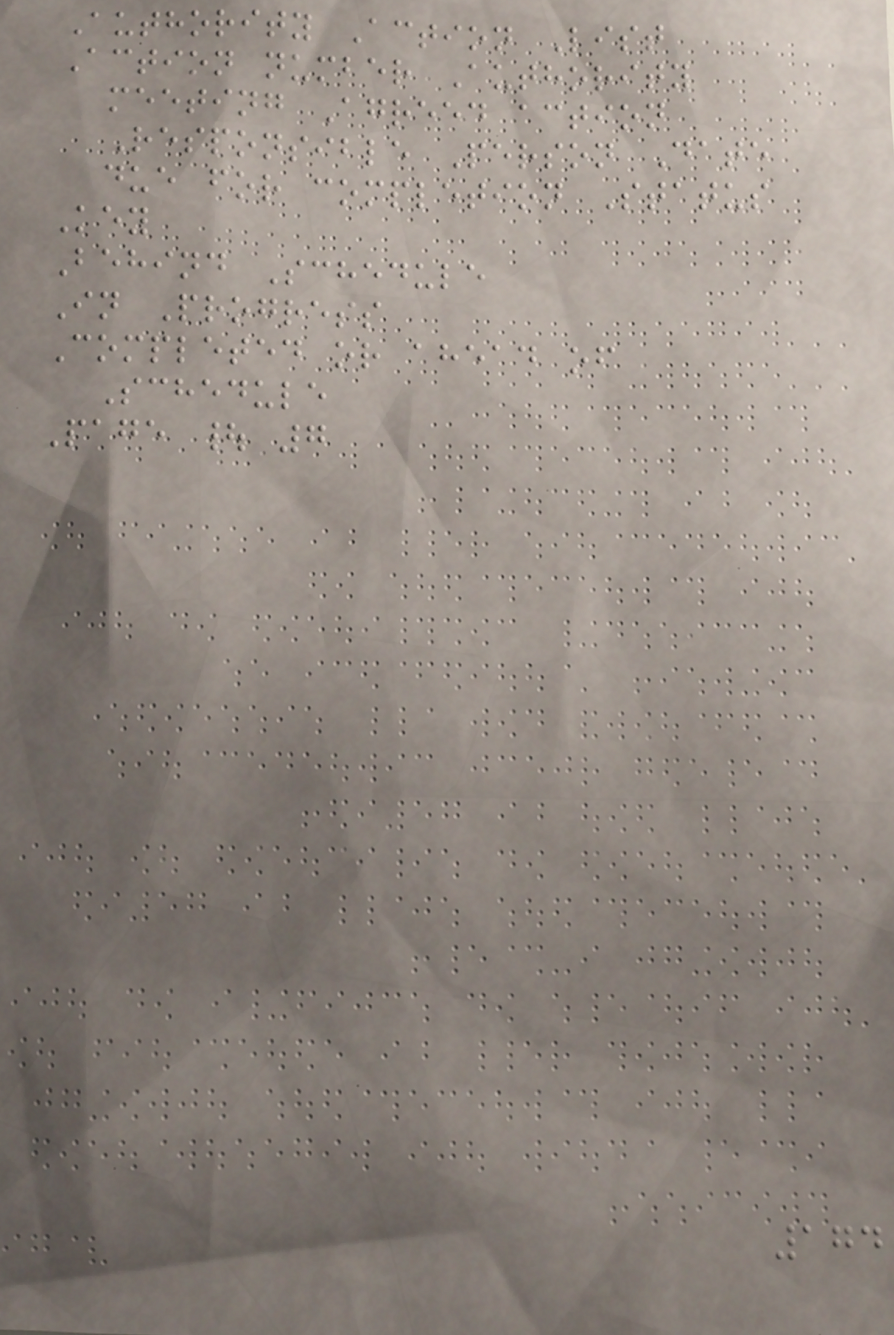Authority Action List
Action number Authority
meeting Agreed action
Responsible Person Date
due for completion Status
Key
Behind Schedule
In Progress
Completed or ahead of
Schedule
Page | 7
174
